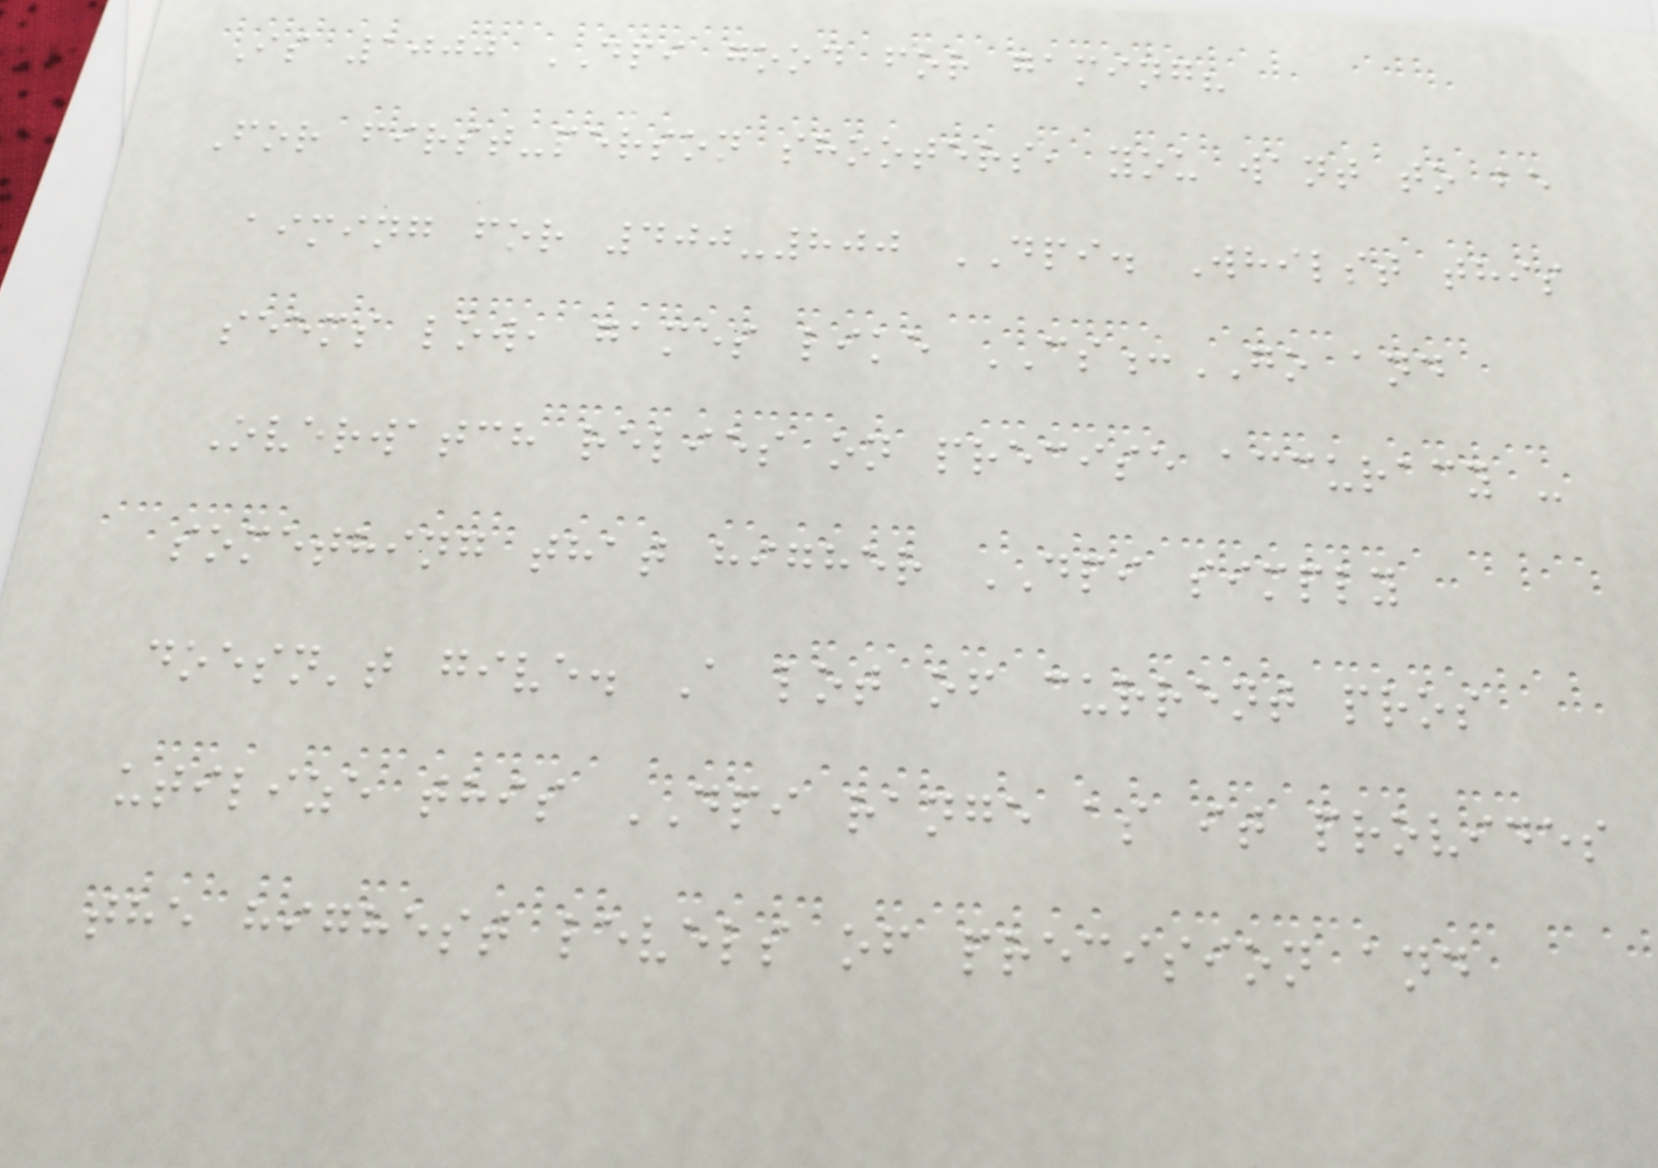Is 1000 DPI good for gaming?
For first-person shooters, you want to be
aiming for 400-800 DPI. Whilst this
seems low, games like CS:GO and
Overwatch relies on precise accuracy -
something that higher DPI simply
doesn't give. A lot of current pros
utilize this DPI range as it provides
the highest levels of precision and
